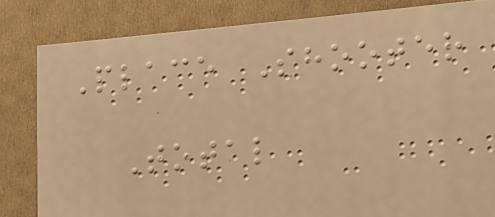Place Shooter
Total
